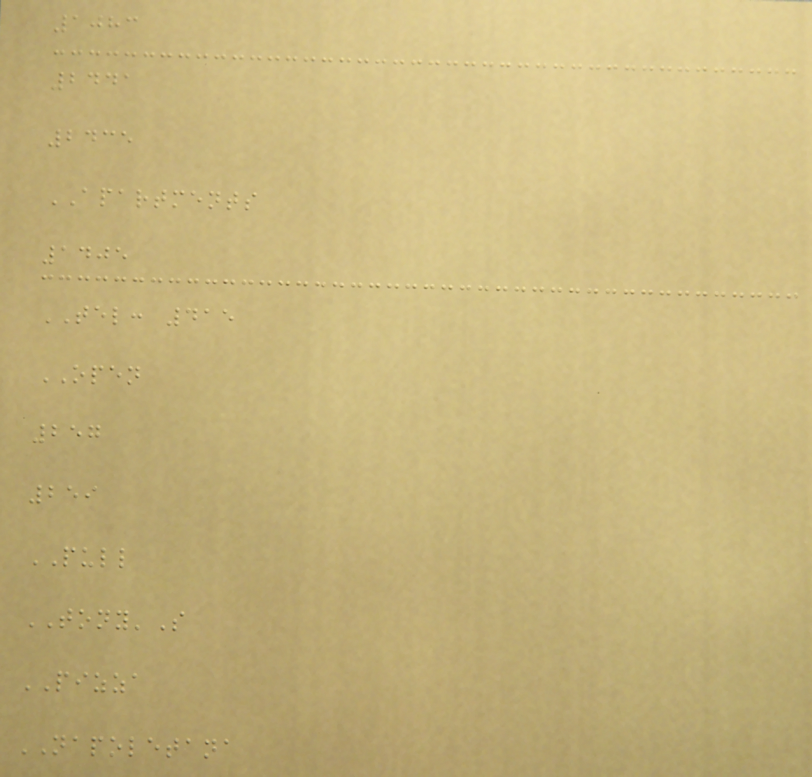1083
2441
2435
APARTMENTS
1405
TEL: 415
OPEN
257
259
PULL
TONY'S
PIZZA
NAPOLETANA
